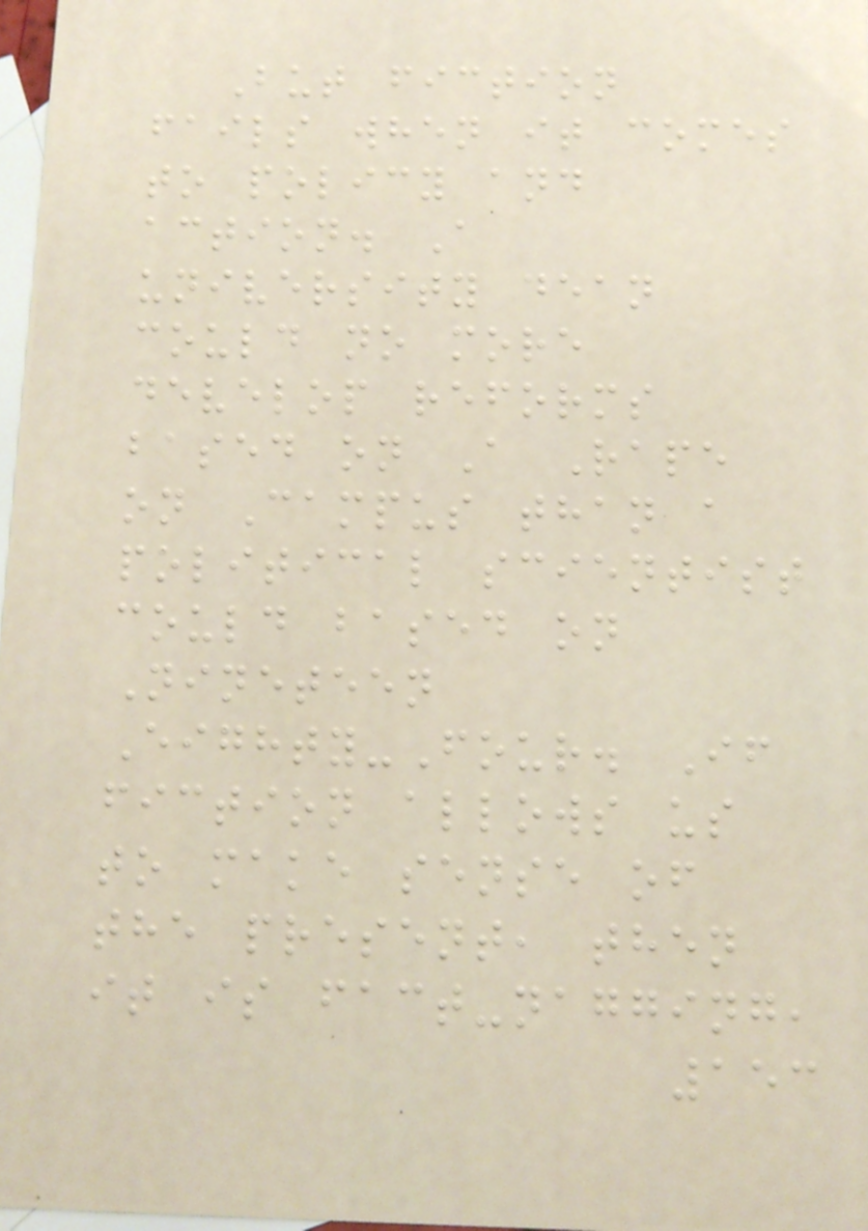But fiction
fails when it comes
to policy and
action. A
university dean
could no more
develop reforms
based on A Rape
on Campus than a
political scientist
could based on
Nineteen
Eighty-Four. If
fiction allows us
to make sense of
the present, then
it is fact-nagging,
153
